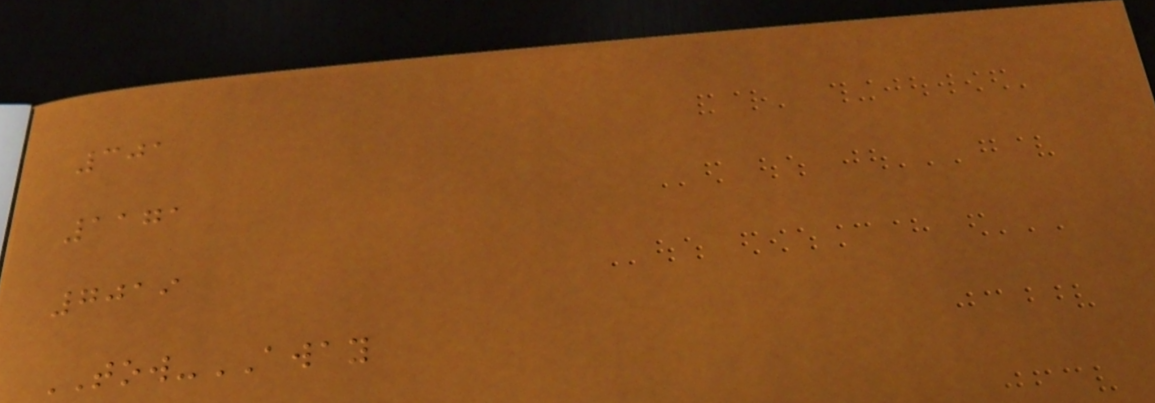301
1171
7019
TOW-AWAY
